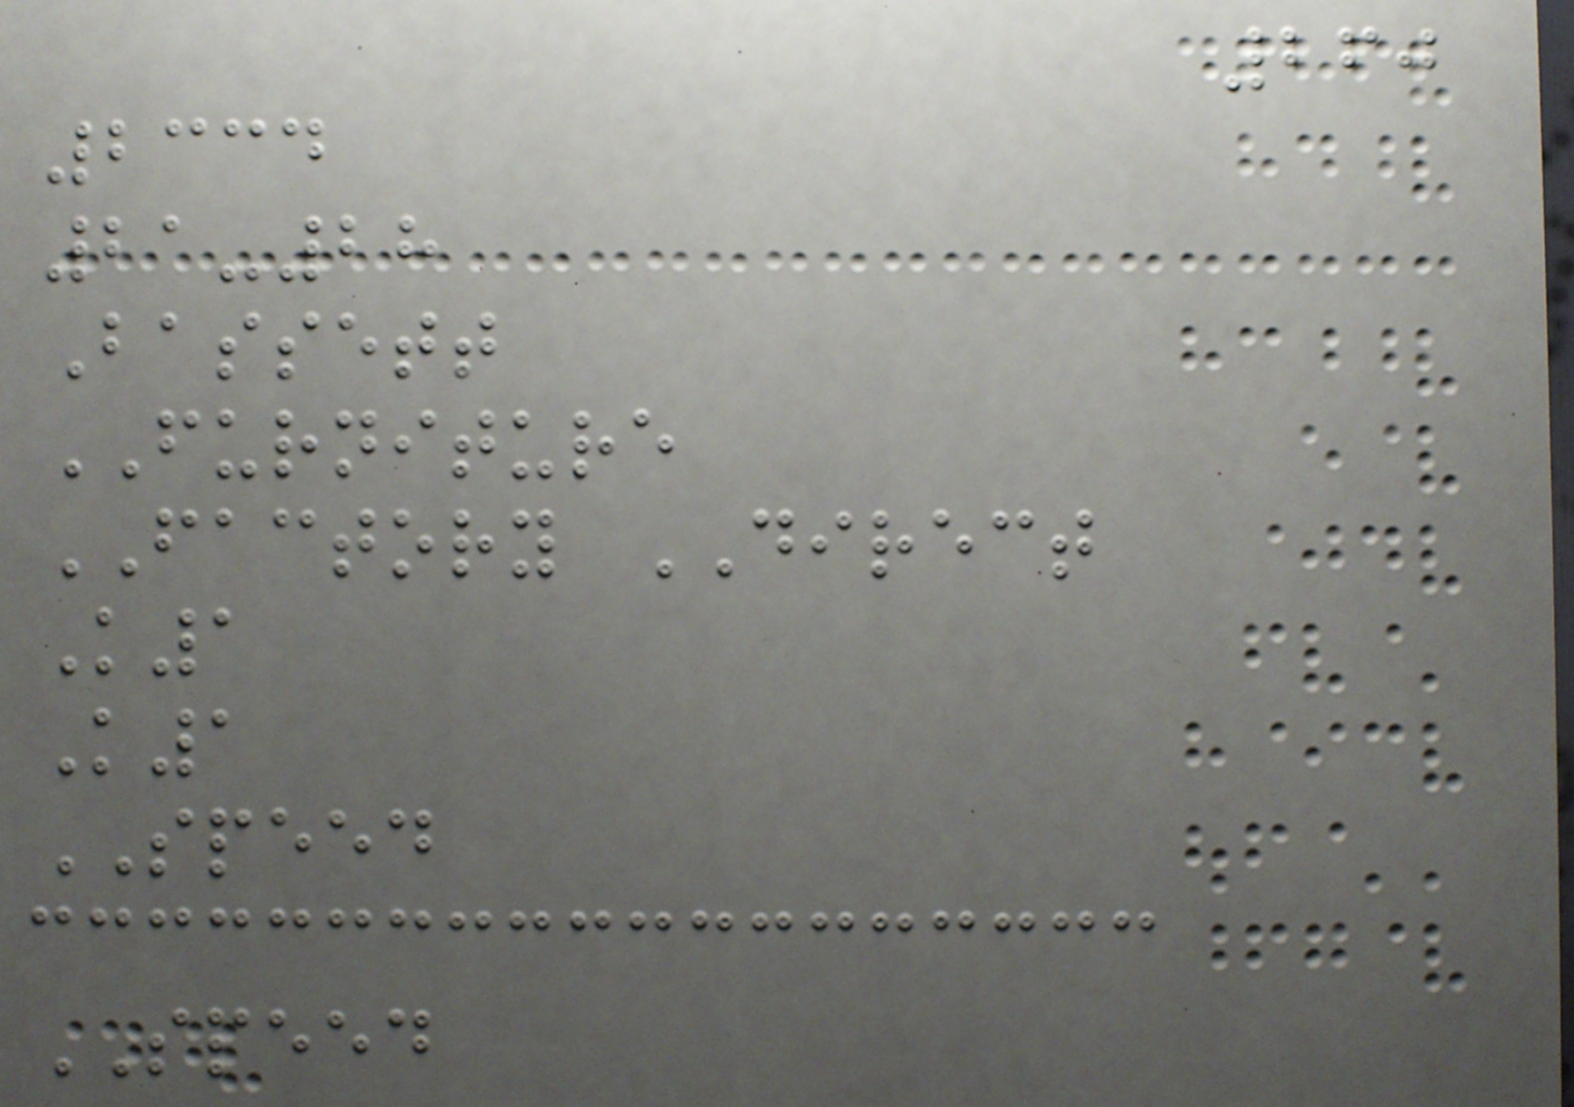260
2334
21-28
Bassett
FURNITURE
FACTORY DIRECT
K1
K1
SPEED
SPEED
